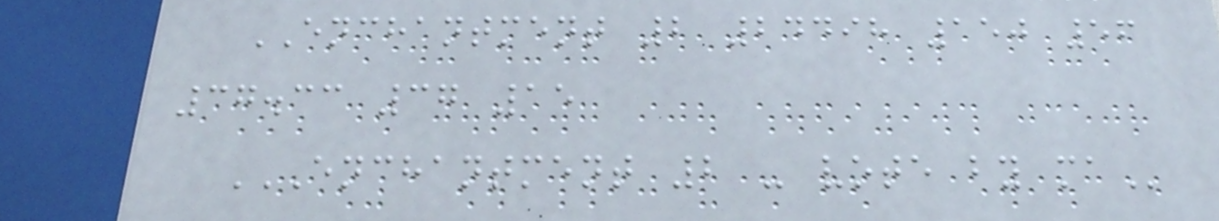ENCHANTMENT 2 24498 150 56
37.33 37 15
ENCHANTMENT 2 - VOTE BY MA
